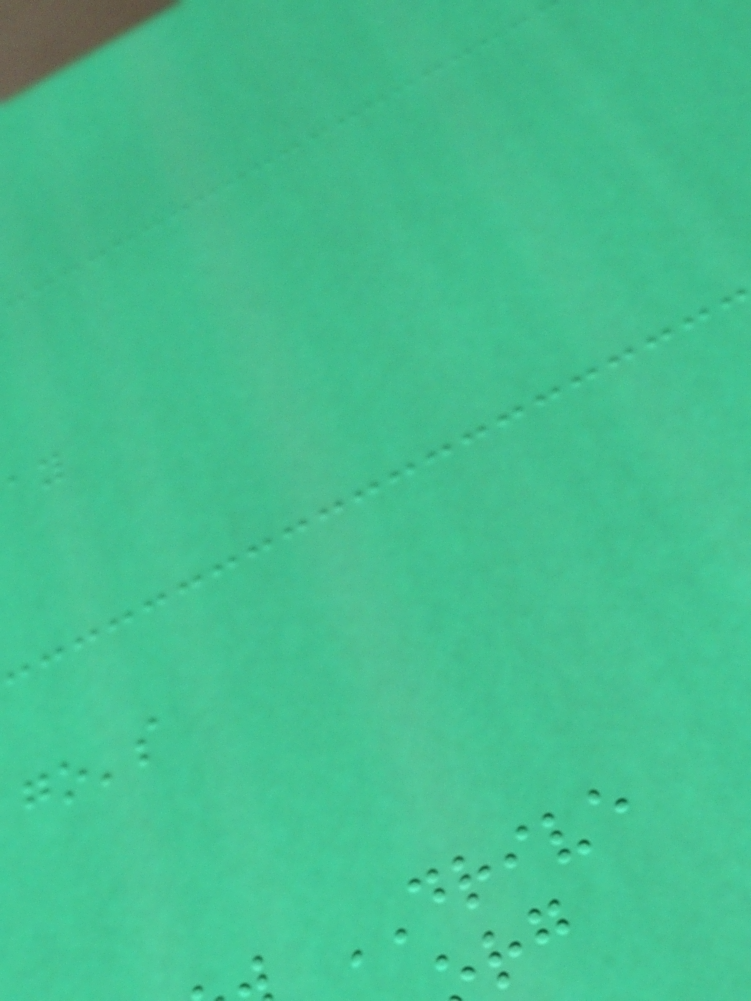go's
DRIVE
